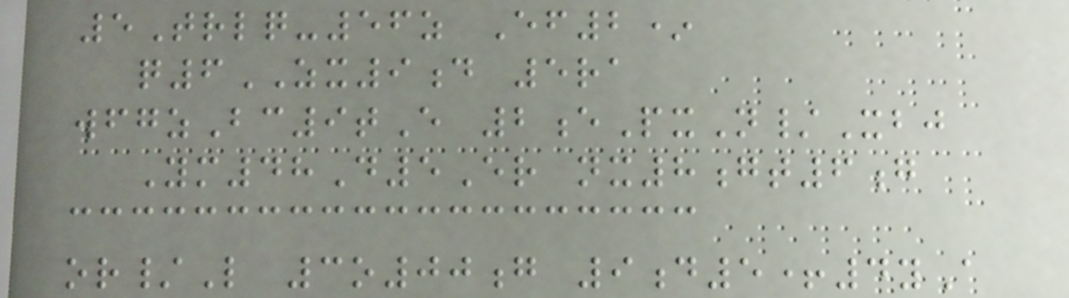5Trlq-56z Ef2*
q6ZX9d 5ra
wfgzBc9tE 2ePxN/Xbj
Ym48D5Er nx8gt6g
or/L 3o00g 9d5+4yA
